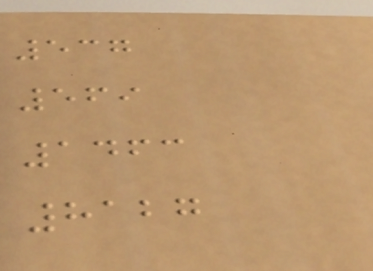537
569
1463
8127
